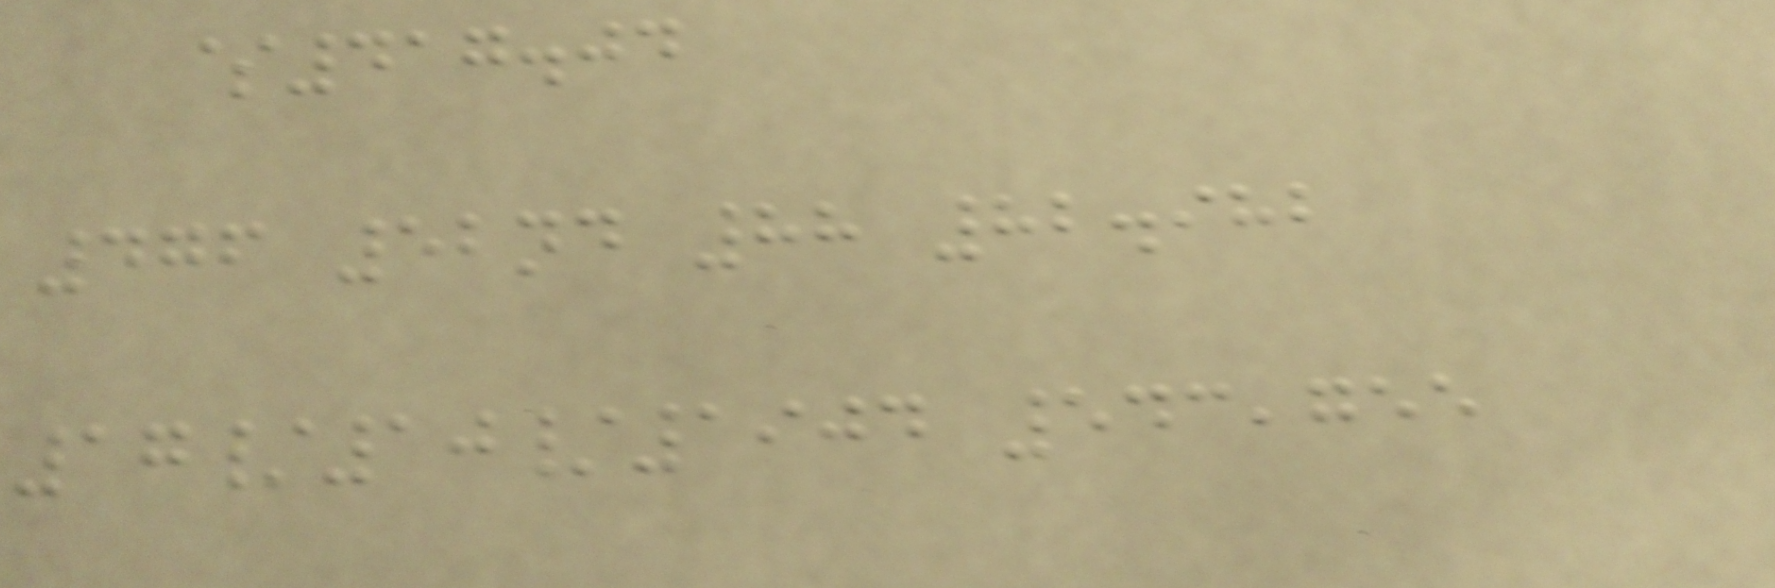$417.04
476 52nd 88 82.982
17/10/1904 543,755
